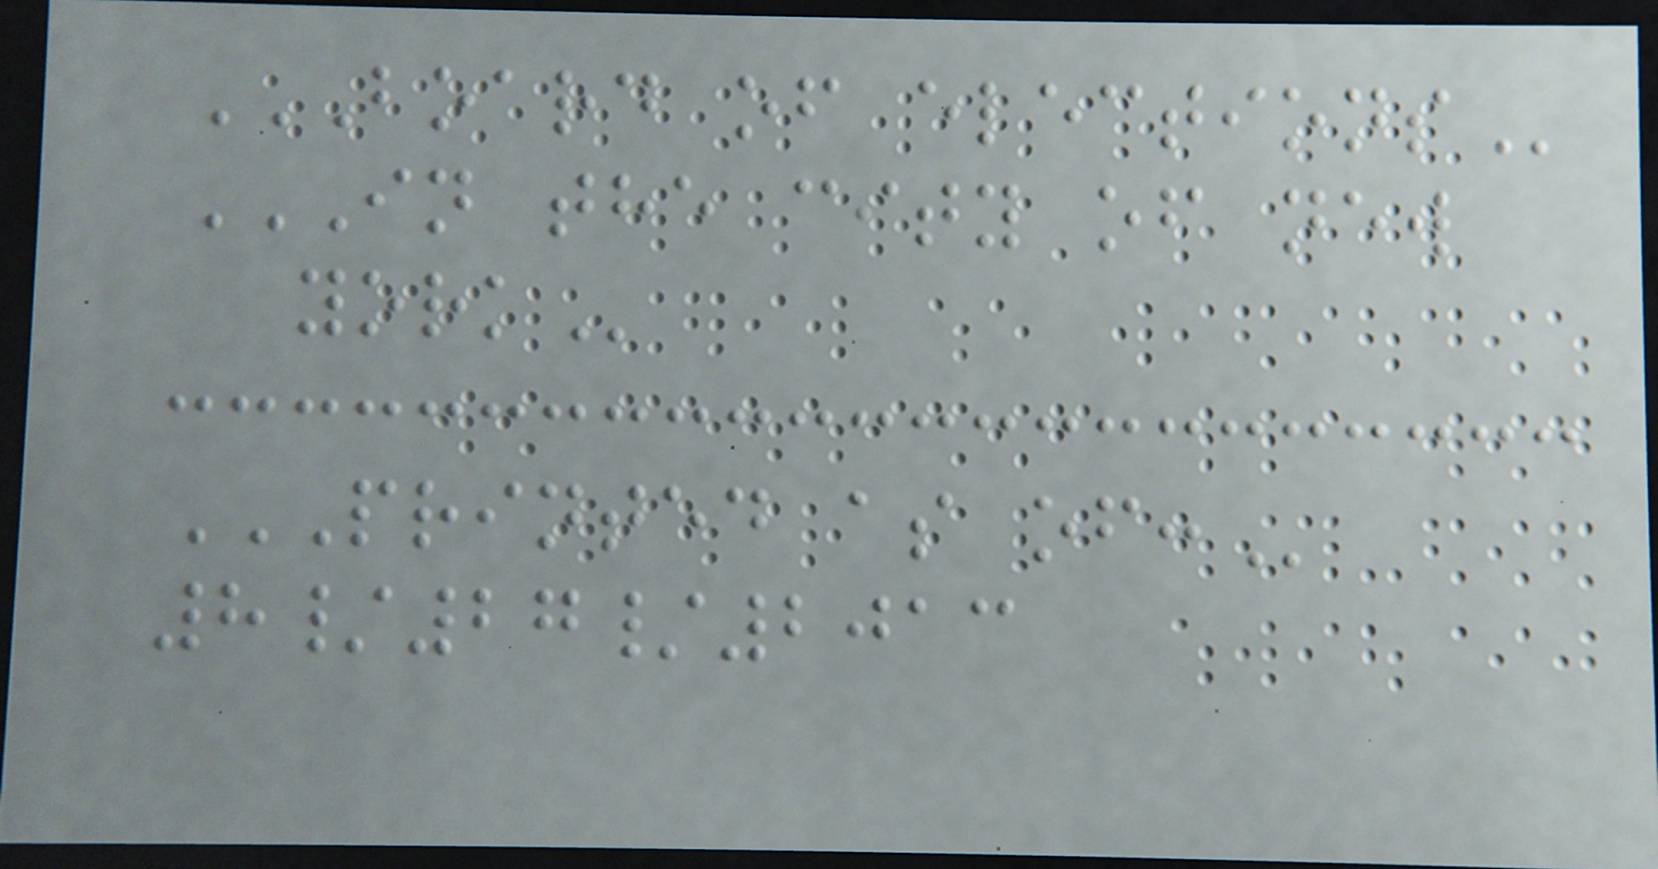BOARD OF ELECTIONS
IN THE CITY OF NEW
YORK
PRINTED AS OF:
8/27/2013
